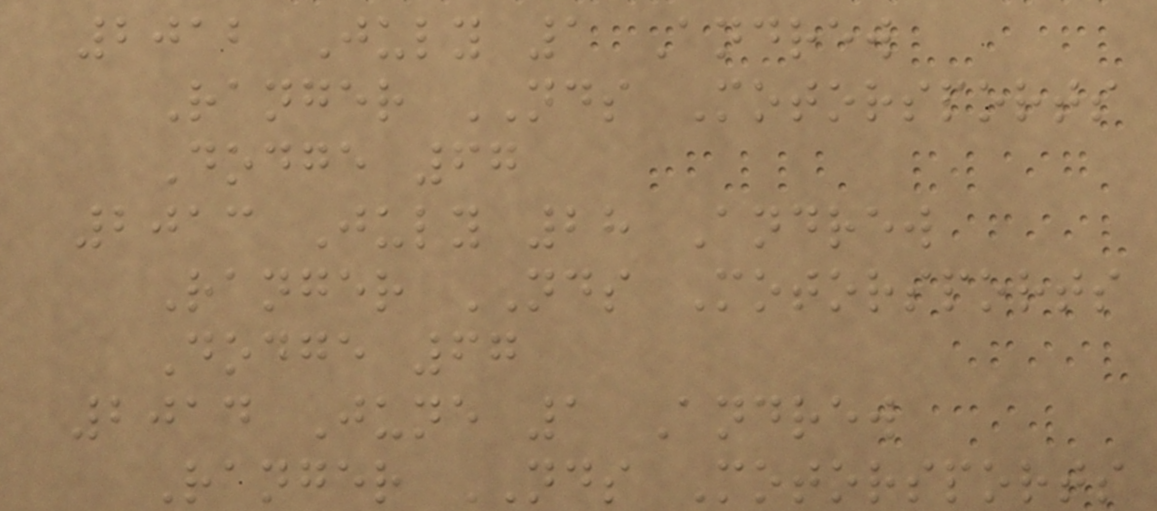2012 July 1 Andrew
Ranger NDS Motorsports
Dodge 67
2013 July 28 Andrew
Ranger NDS Motorsports
Dodge 67
2014 June 1 Andrew
Ranger NDS Motorsports
